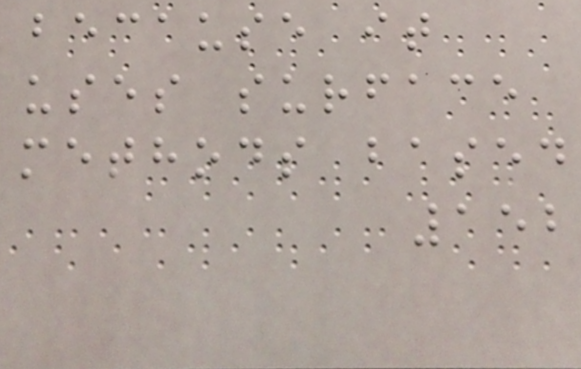because it
uses surface
methods based
152
